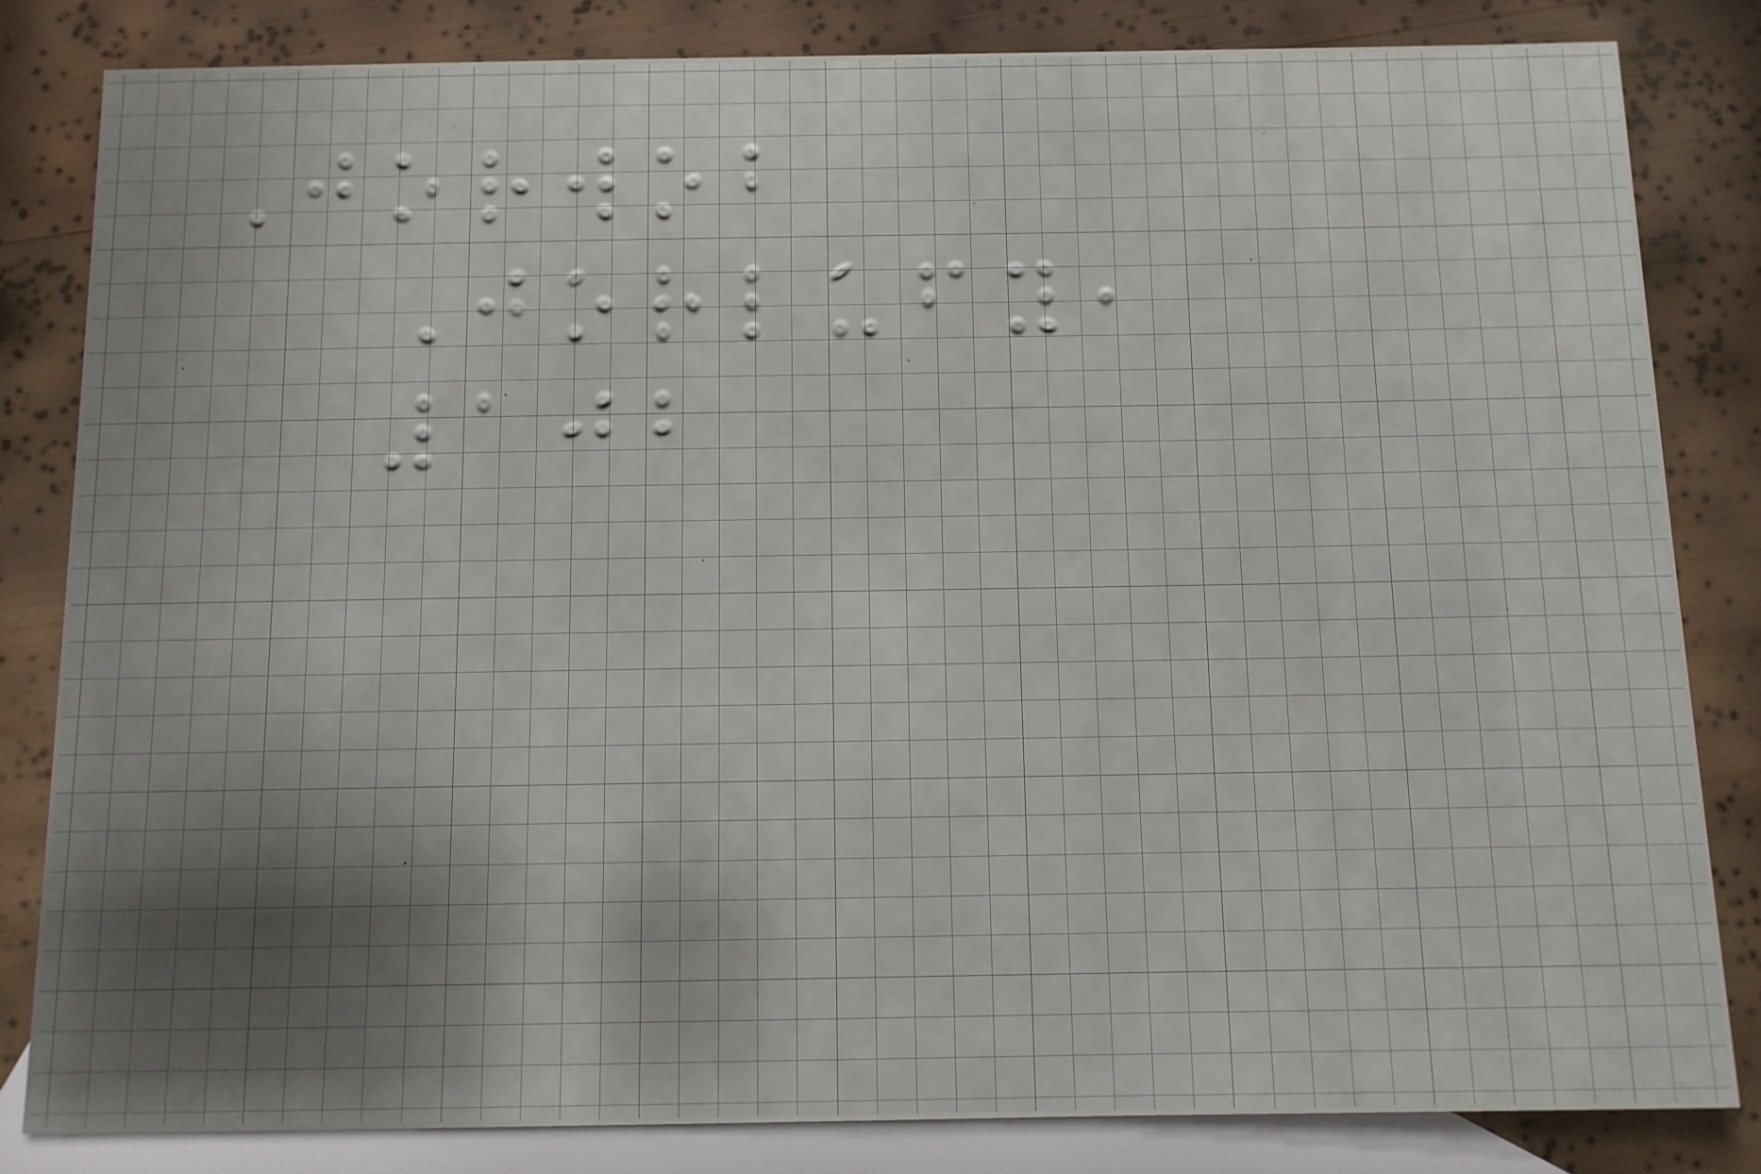Jorwob
Jorlufy,
102
